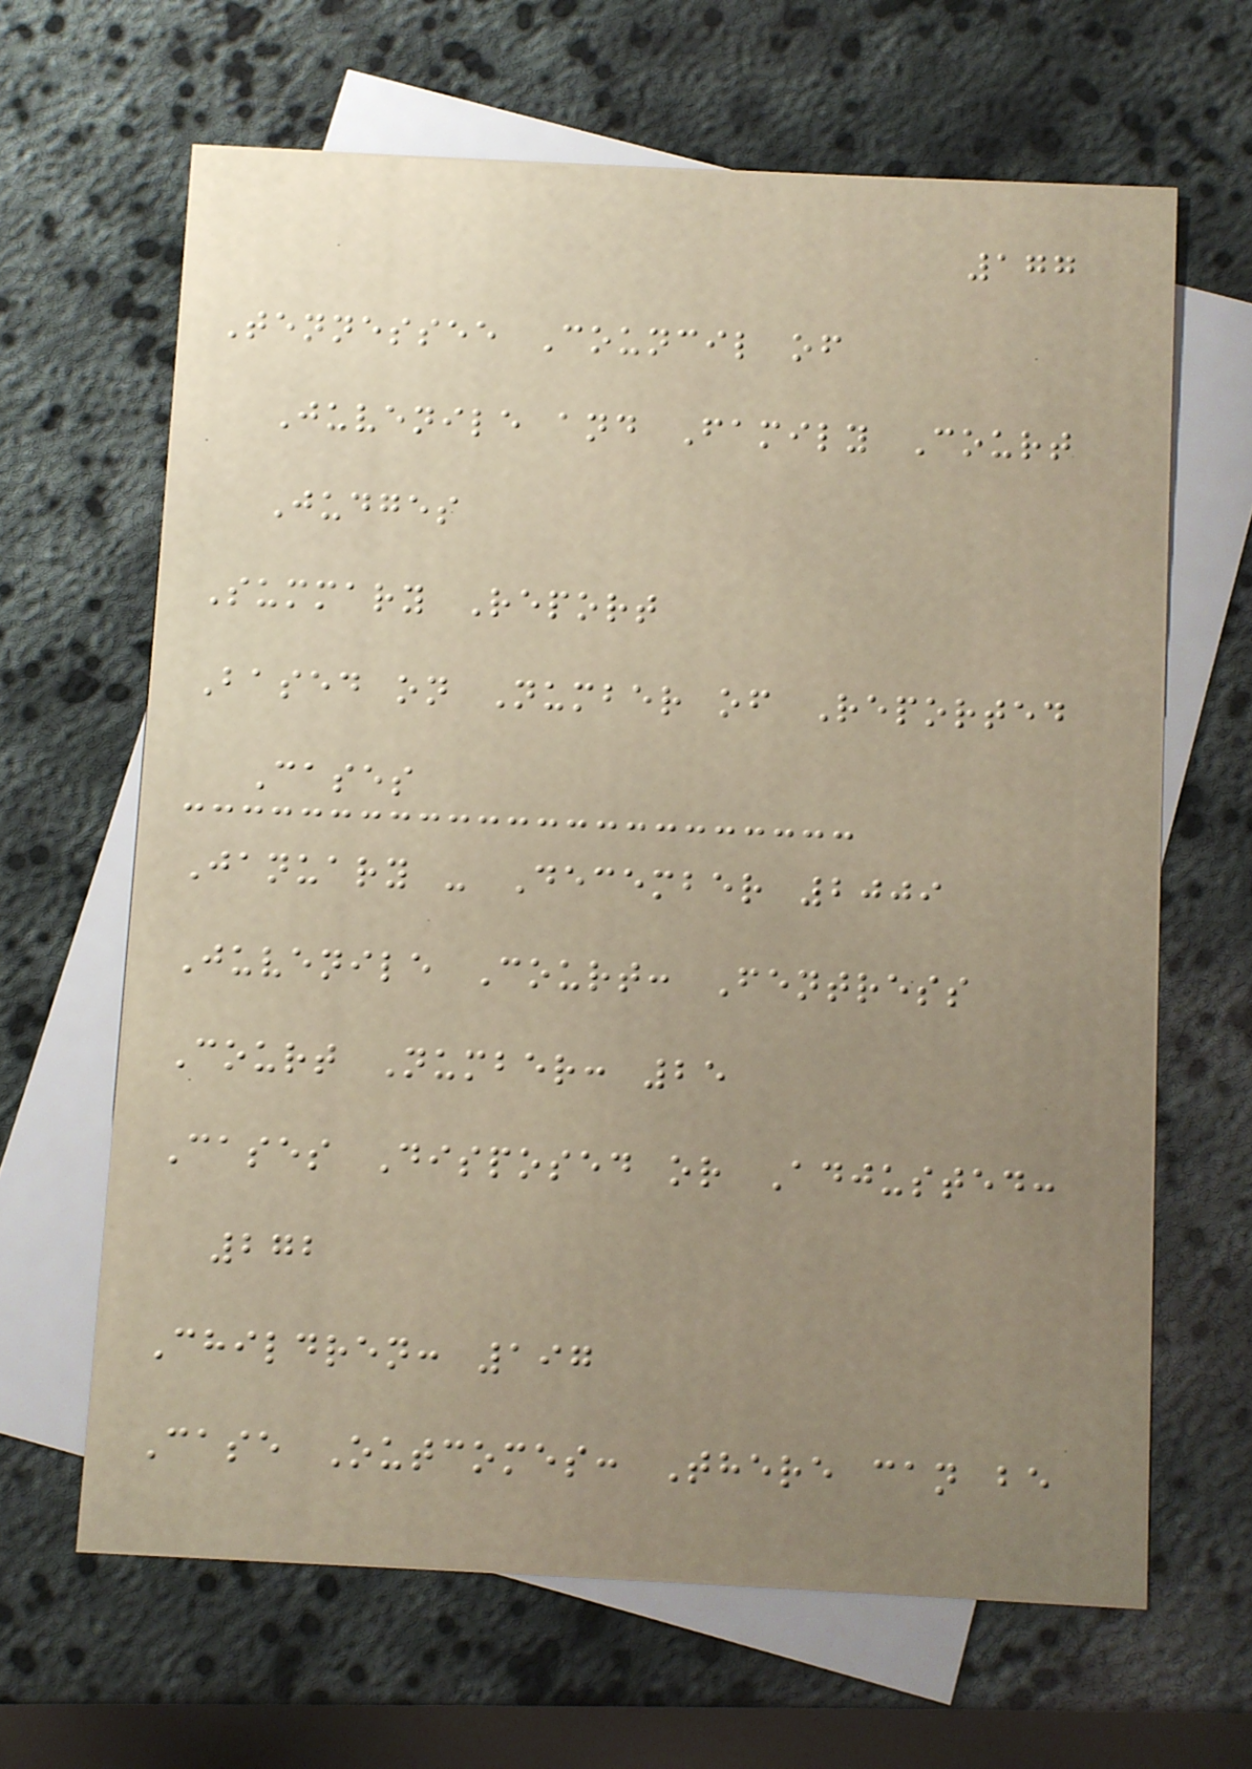177
Tennessee Council of
Juvenile and Family Court
Judges
Summary Report
Based on Number of Reported
Cases
January - December 2009
Juvenile Court: Fentress
Court Number: 25
Cases Disposed or Adjusted:
272
Children: 197
Case Outcomes: There can be
